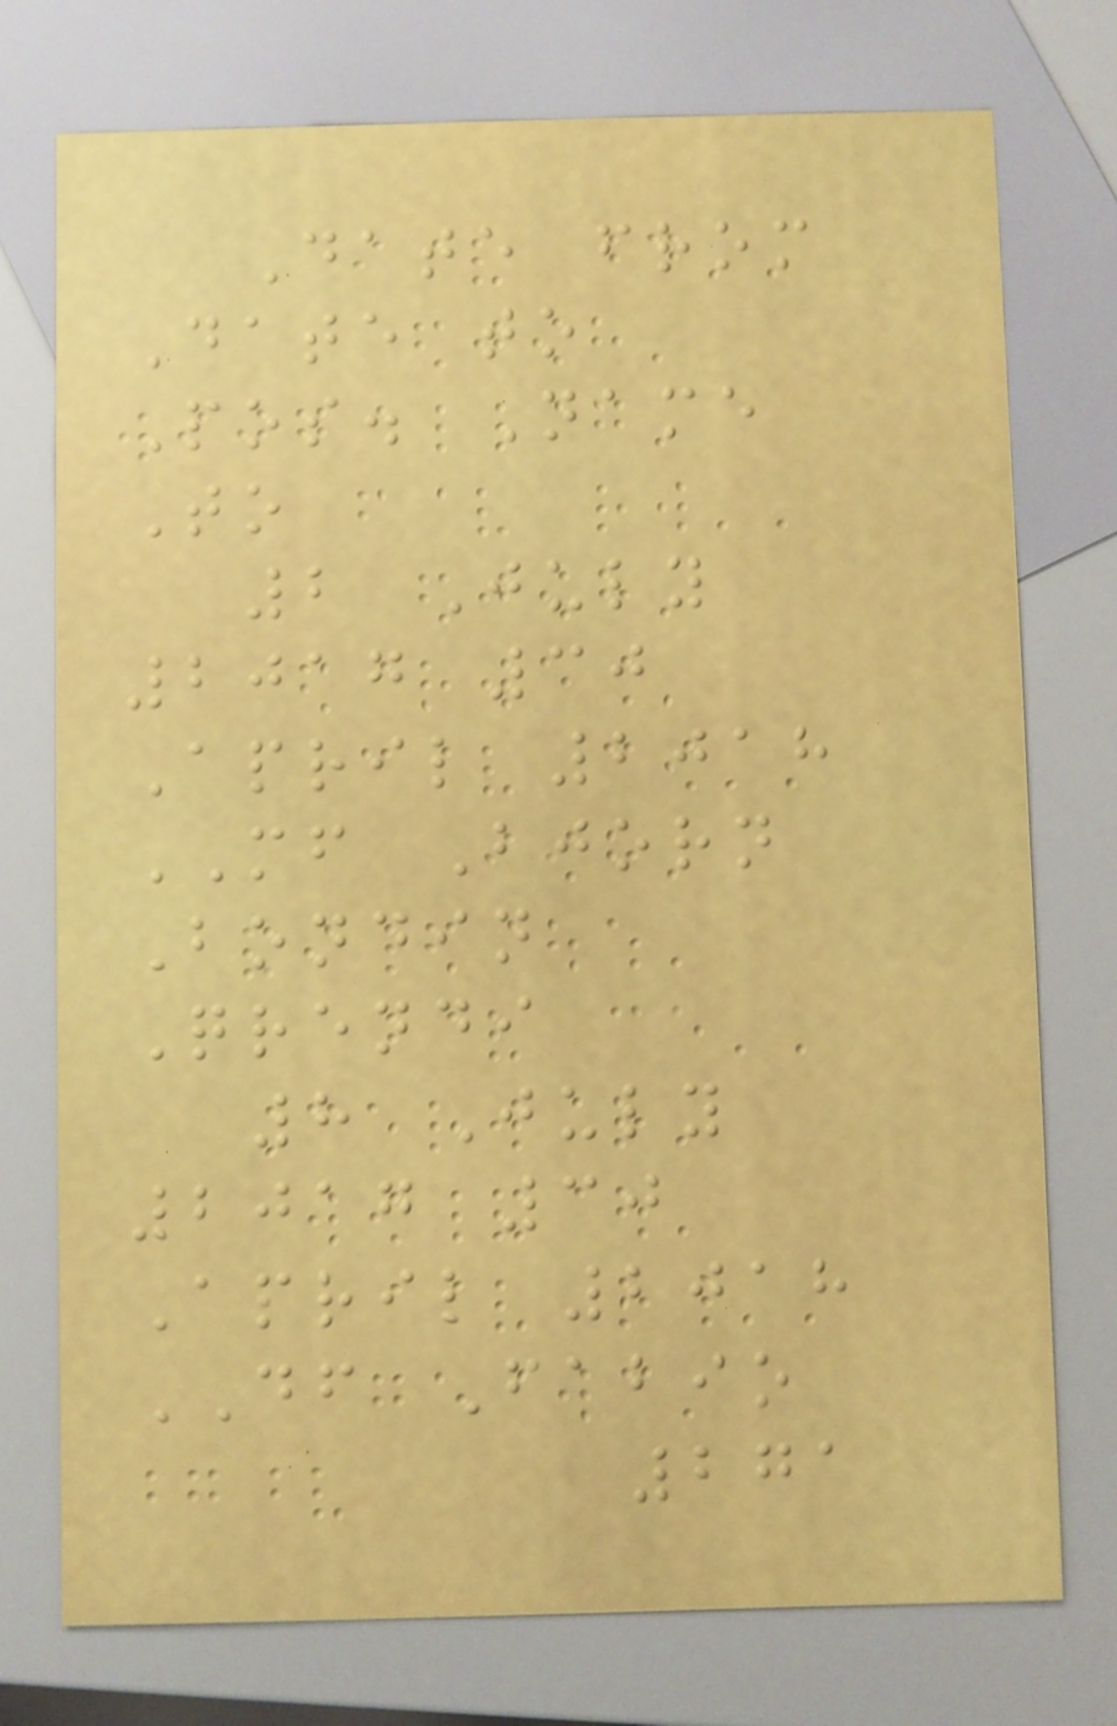Date from
Date to
Pos. Name
To
2 July
2017 30
April 2018
MF Bjorn
Bondin
Qrendi
8 July
2017 30
April 2018
DF Fabio
271
